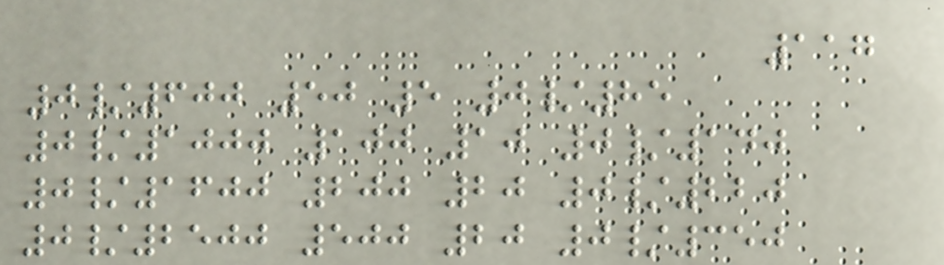117
0/600 50 5 0/85
0/1000 100 10 0/140
0/1600 200 20 0/220
0/2500 500 20 0/350
